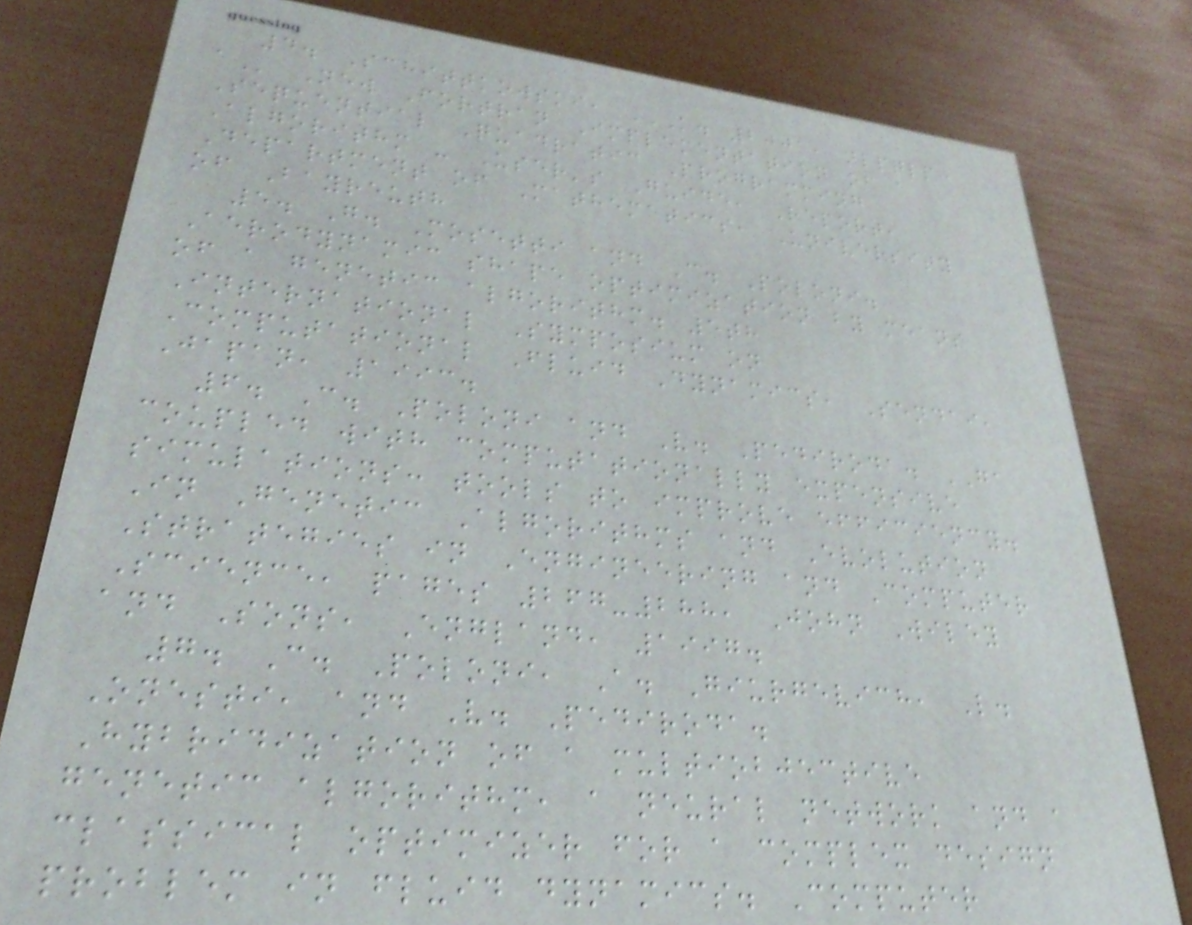4. Schittkowski, K. 2001, NLPQLP:
A New Fortran Implementation of a
Sequential Quadratic Programming
Algorithm - User's Guide, Report,
Department of Mathematics, University
of Bayreuth
5. G. Mosetti and C. Poloni.
Aerodynamic shape optimization by means
of a genetic algorithm. 5th
International Symposium on
Computational Fluid Dynamics, Sendai,
Japan, 1993.
6. C. Poloni and V. Pediroda. GA
coupled with computationally expensive
simulations: tools to improve efficiency.
In Genetic Algorithms and Evolution
Strategies in Engineering and Computer
Science, pages 267-288, John Wiley
and Sons, England, 1997.
7. C. Poloni, A. Giurgevich, L.
Onesti, and V. Pediroda.
Hybridization of a multiobjective
genetic algorithm, a neural network and a
classical optimizer for a complex design
problem in fluid dynamics. Computer
